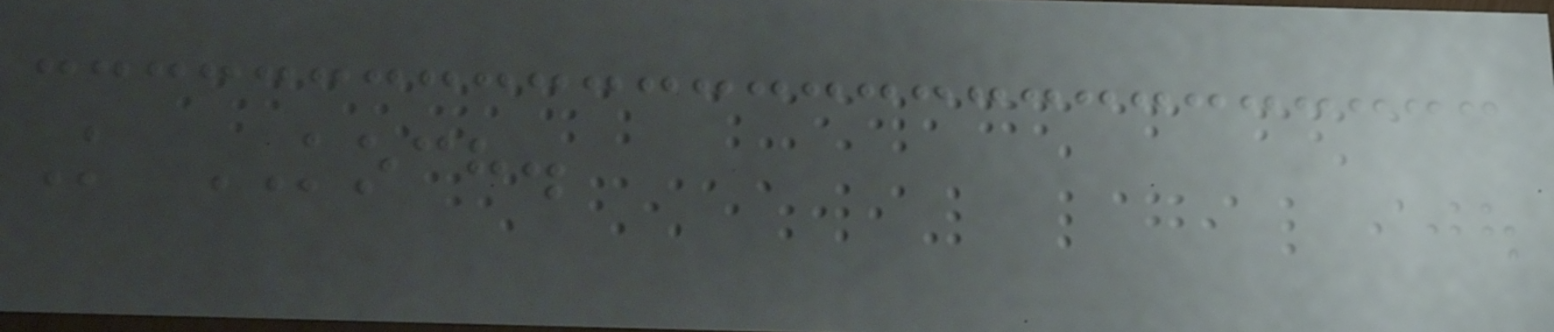K KOCH.
